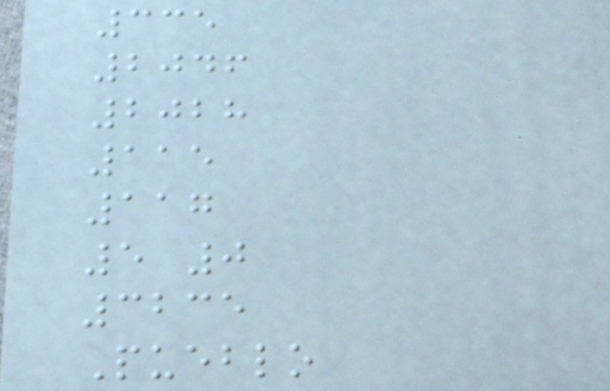335
2046
2028
115
117
5 0
3235
Pueblo
